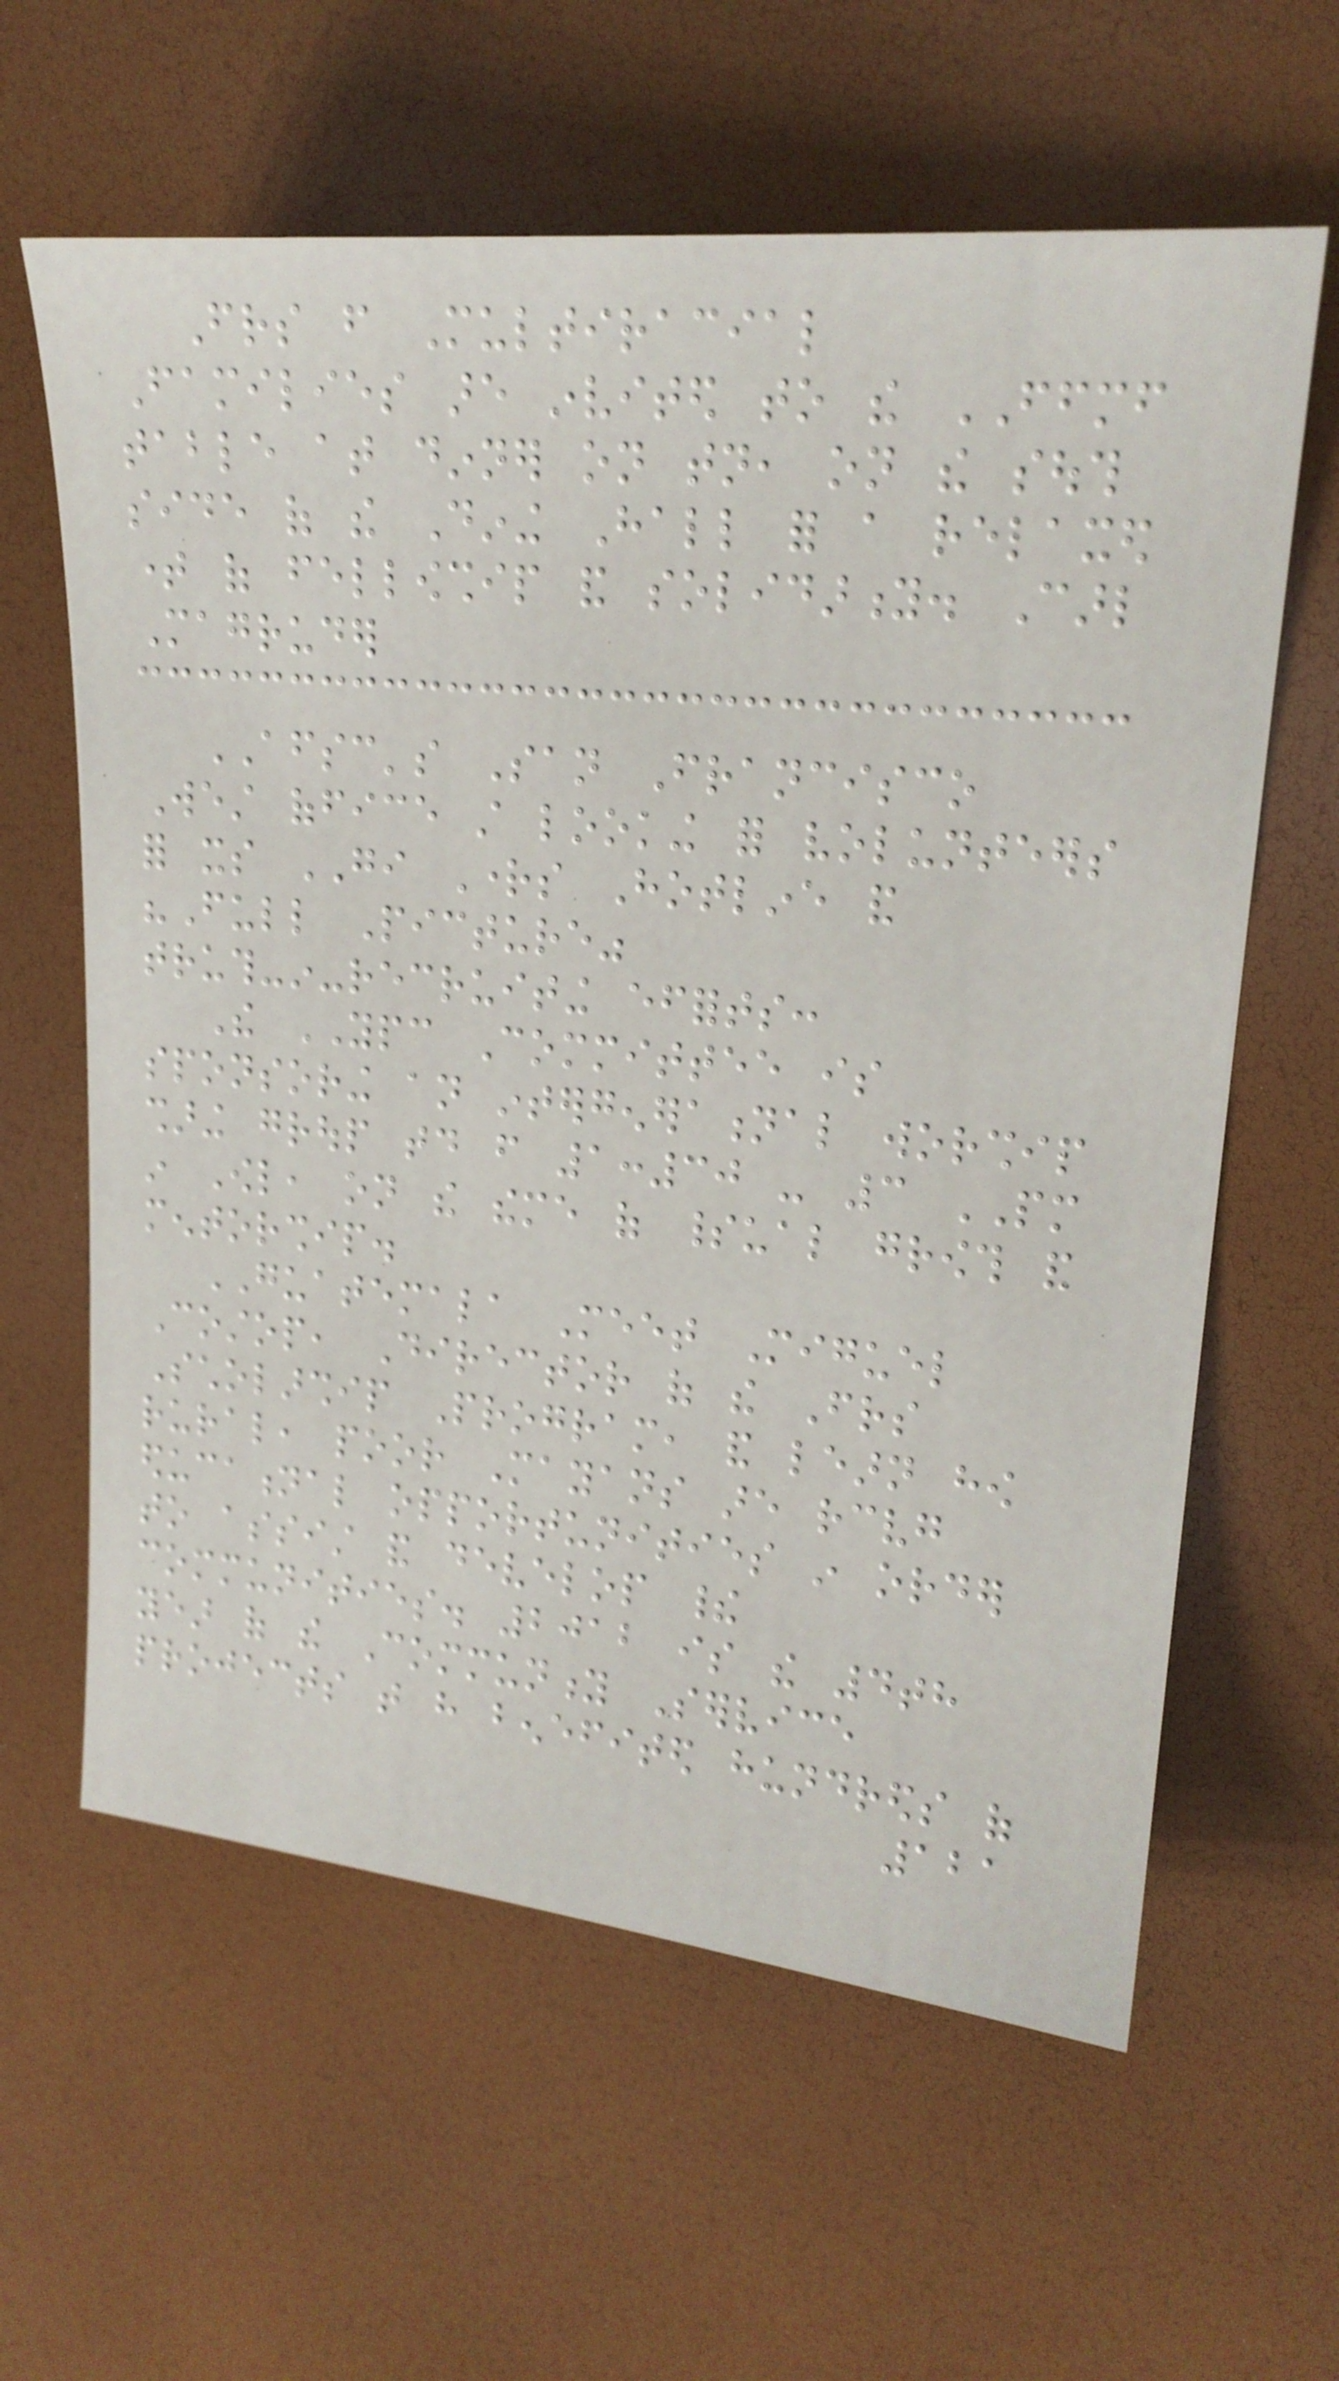Friends from Multiracial
Families are invited to the FFMF
table at dinner on tonight, on the south
side of the Dining Hall for a relaxed
time of fellowship and solidarity. Carl
Magruder
AFSC's San Francisco
West office still looking for volunteers
for its GI Rights Hotline and
"Full Picture"
truth-in-recruiting efforts:
The YPC Committee is
sponsoring an intergenerational worship
sharing group today from 1:30 - 3 PM
in Owl, on the theme of spiritual growth and
mentorship.
GUATEMALA Meet Miguel
Costop, Director of the Friends
Scholarship Program, and learn how
rural, poor Mayans are receiving
educational opportunities in order
to assist and develop their
communities. 2012 is the 4th
year of the Community Service
projects that have benefited hundreds of
121
